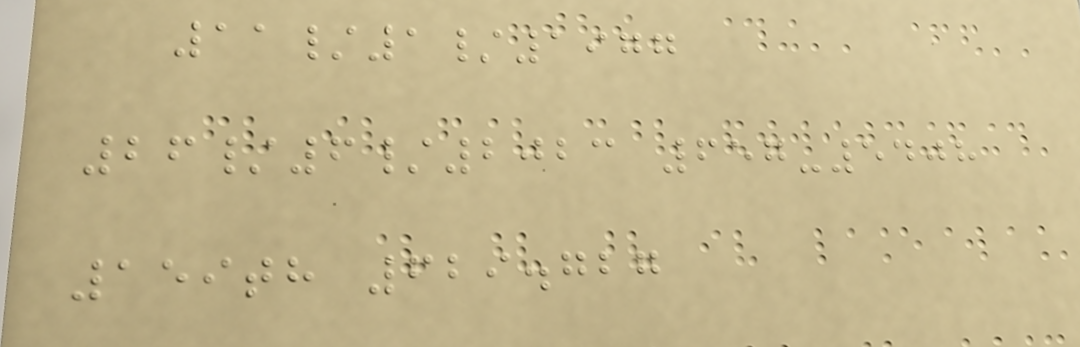11/1/1977
26/6/2023 657-5408
159th 629.727
